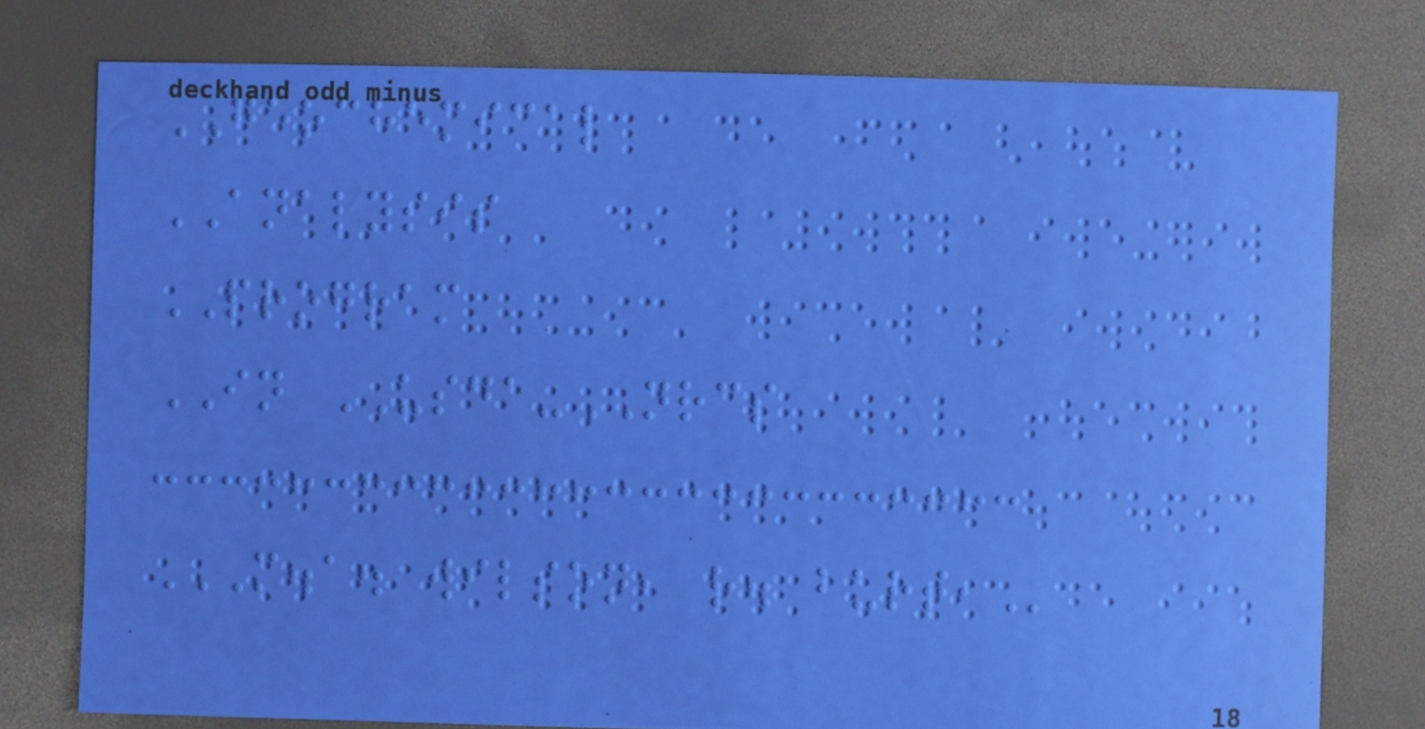GEOCHEMICAL
ANALYSIS
PROGRAM
IN USDA-NRCS
M.A. WILSON, R. BURT,
